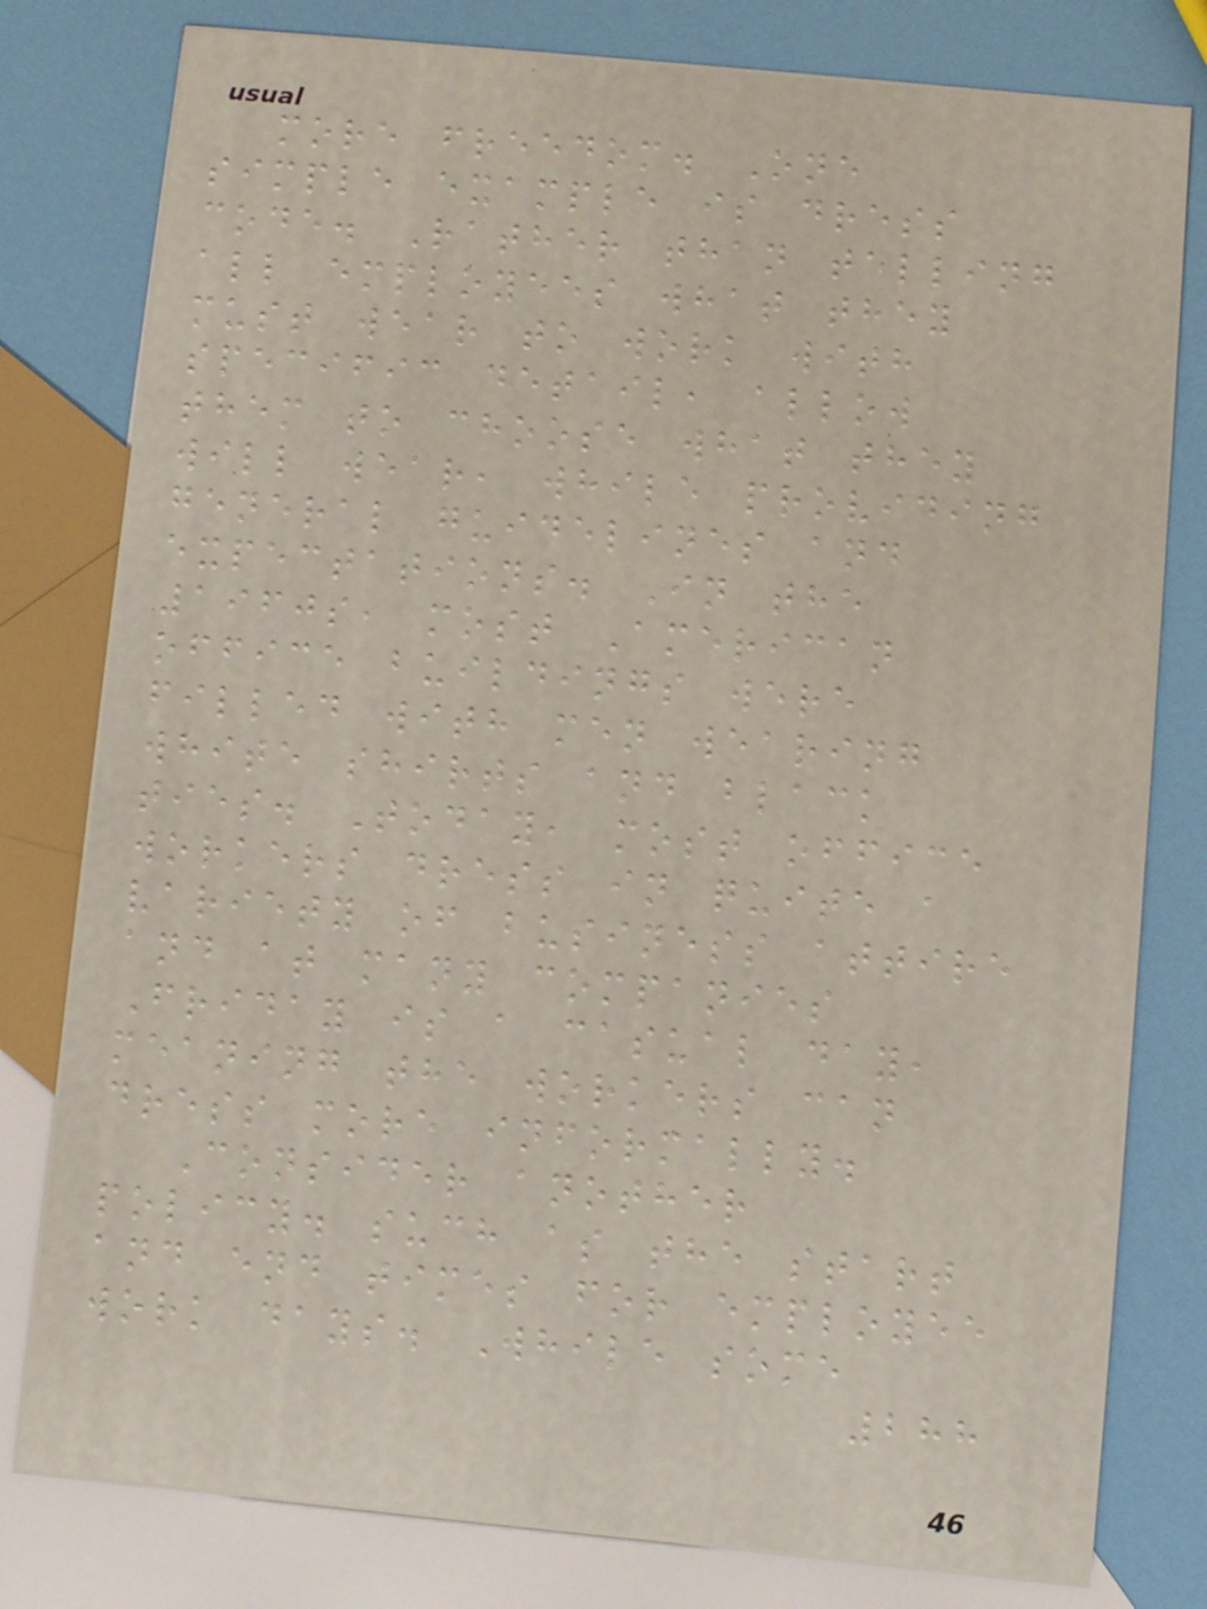more freedom. One
simple example is dress
code. Rather than telling
all employees what they
must wear to work with
specific detail, allow
them to choose what they
will wear, while providing
general guidelines and
expectations. In the
1960s, most American
office buildings were
filled with men wearing
white shirts and black
ties. Today, most office
workers dress in quite a
variety of business attire
and at many companies
Friday is a casual day,
meaning the workers can
dress more informally.
Consider another
policy. such as the start
and end times for employee
work days. While some
288
